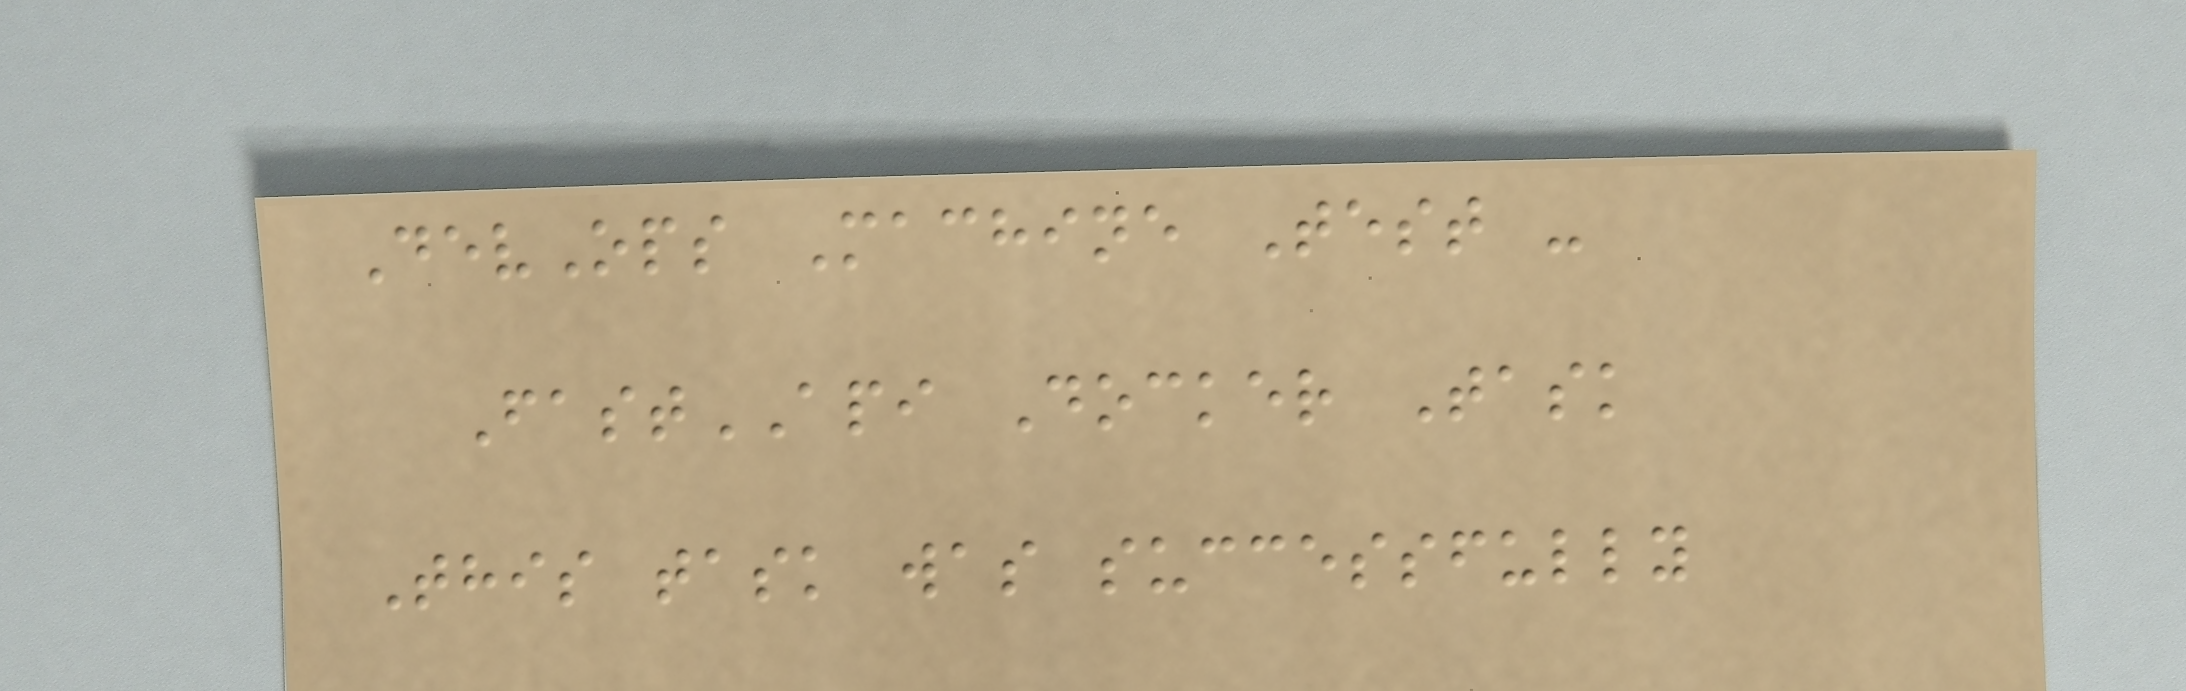DevOps Machine Test -
FastAPI Docker Task
This task was successfully
